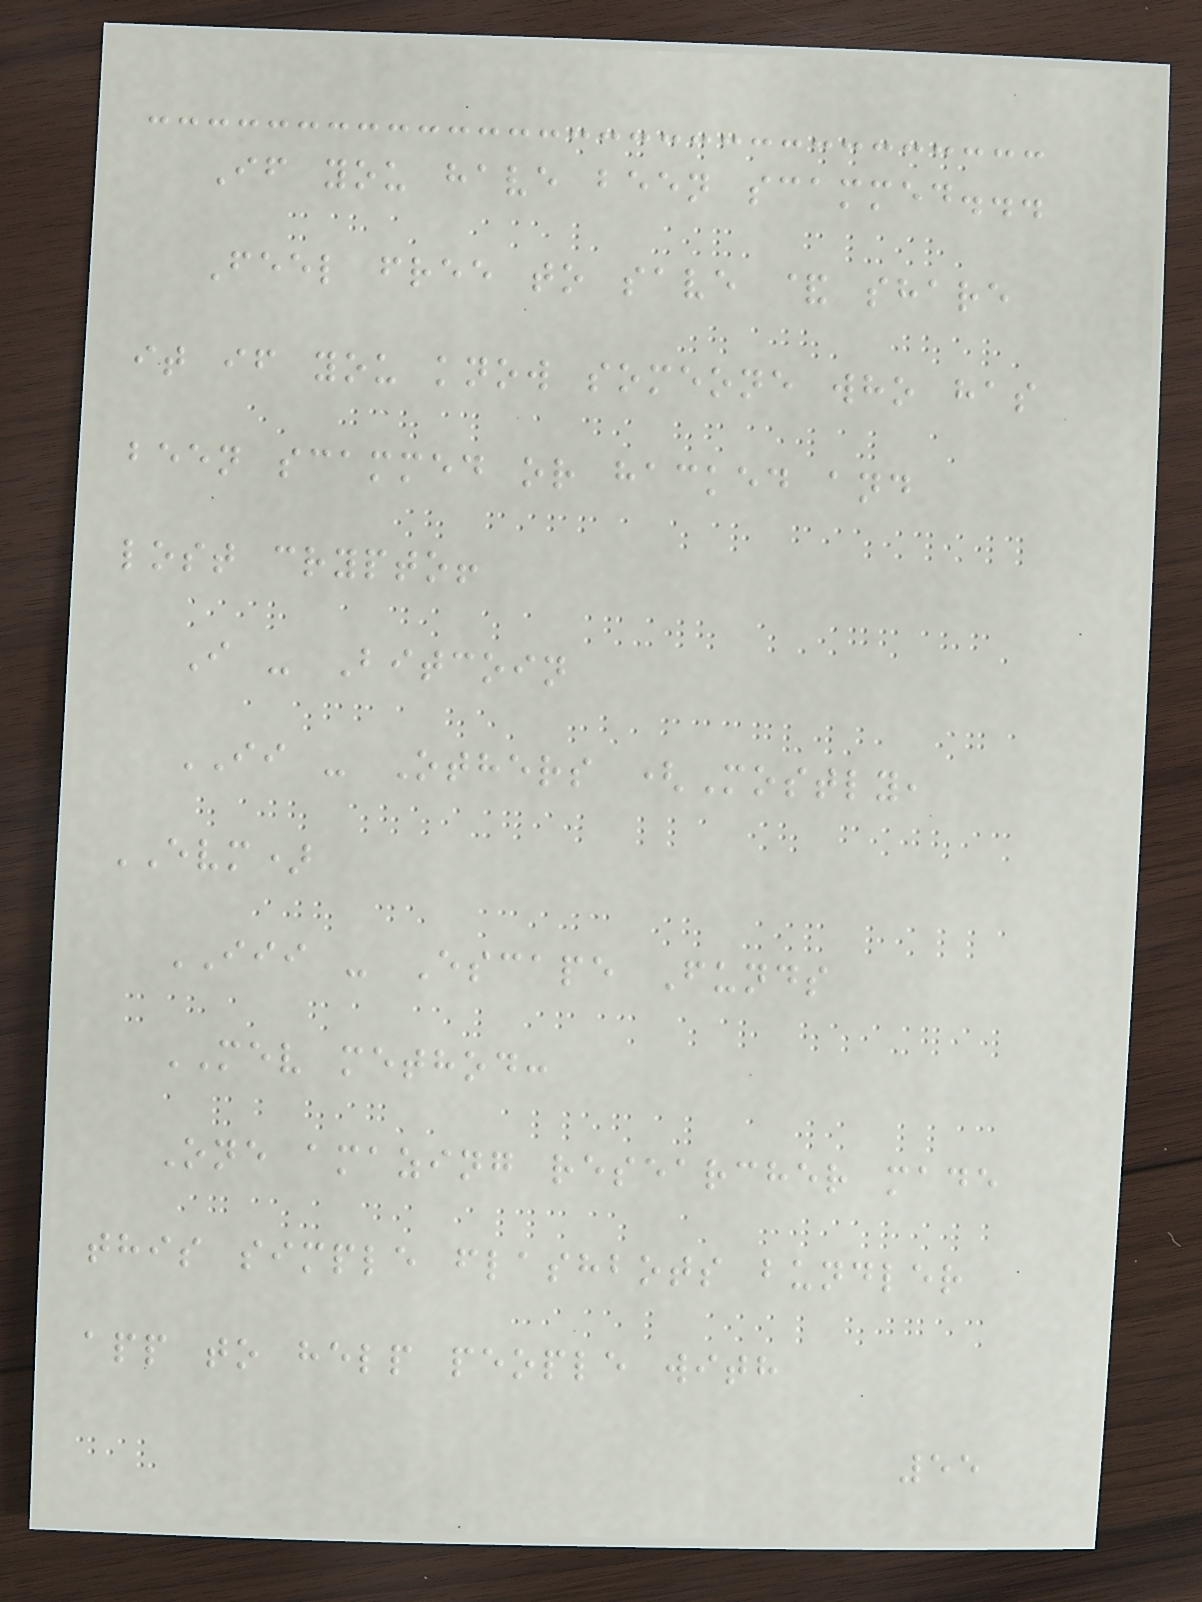If you have been scammed...
Feel free to save & share
it if you know someone who has
been scammed or hacked and
lost crypto!
I - Bitcoin
II - Others (Mostly,
EVM)
III - Escape Funds
MEV method:
One amazing researcher made
this simple flashbots bundler
app to help people with
55
